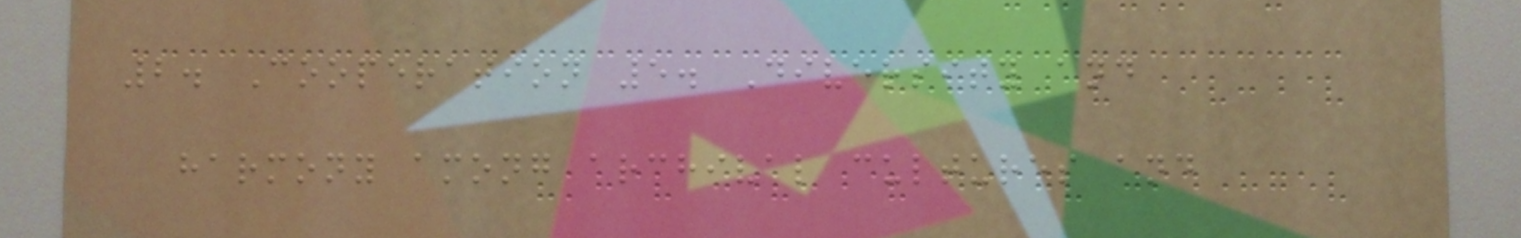2. Cooperation 5. Diversity and
harmony among archival cultures and
